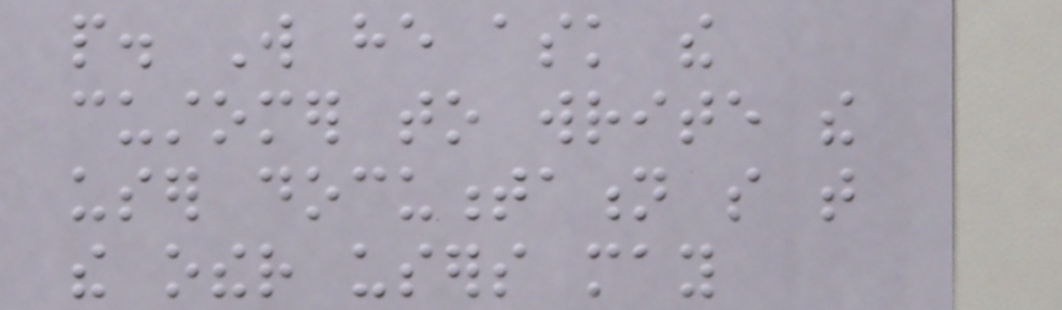people. Will he ask the
customer to write the
user documentation so that
the other users may
